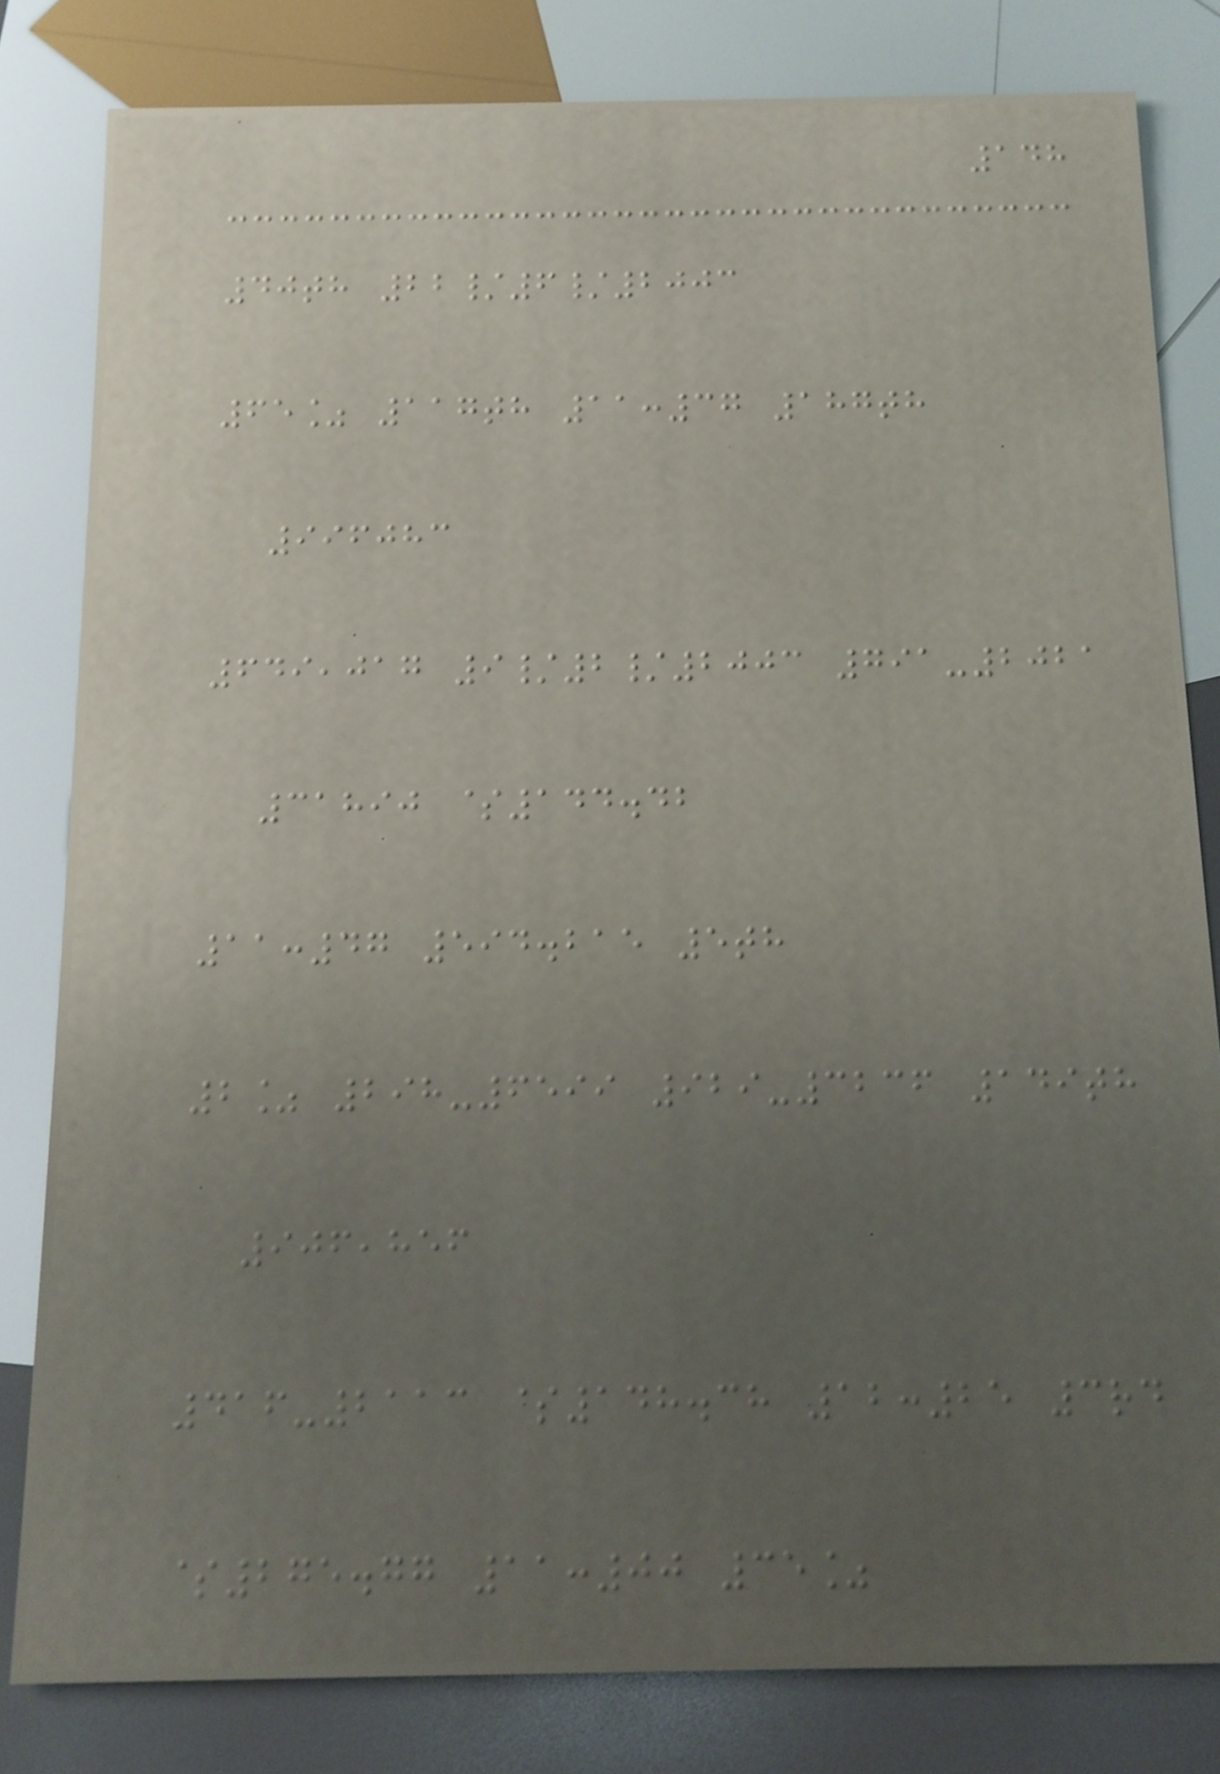148
40th 22/6/2003
65% 117th 11:37 187th
996083
649,017 9/2/2003 791-2021
31890 $144.42
11:47 594.215 5th
2% 298-6599 929-3236 149th
906,856
416-2113 $148.38 12:25 3rd
$275.77 11:00 35%
